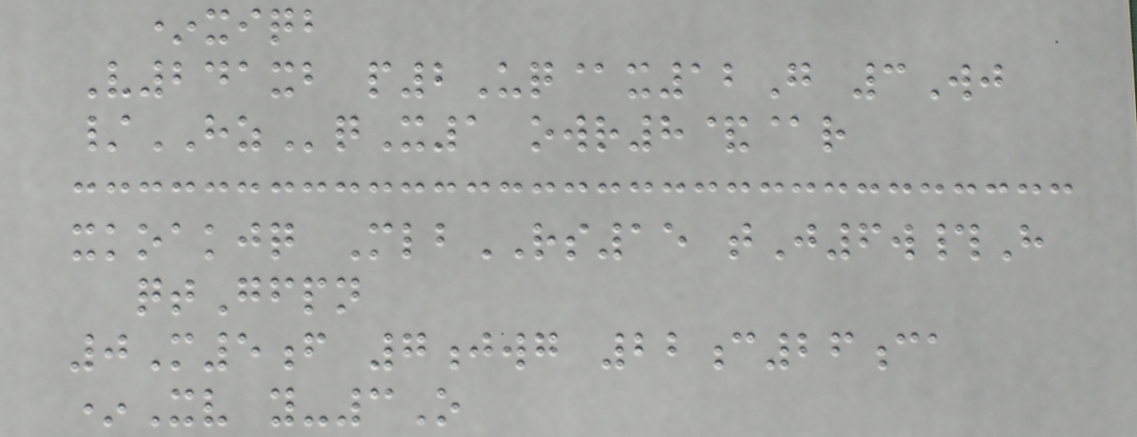*xiqb
V241xb p2Uq@x12G 3Wj
/HZqX1 owr8&@r
xkoakjq MlbRS15 tJ6w#H
qtGfpn
0M5f 7jwg 22c26ca
*Xv y-3O
